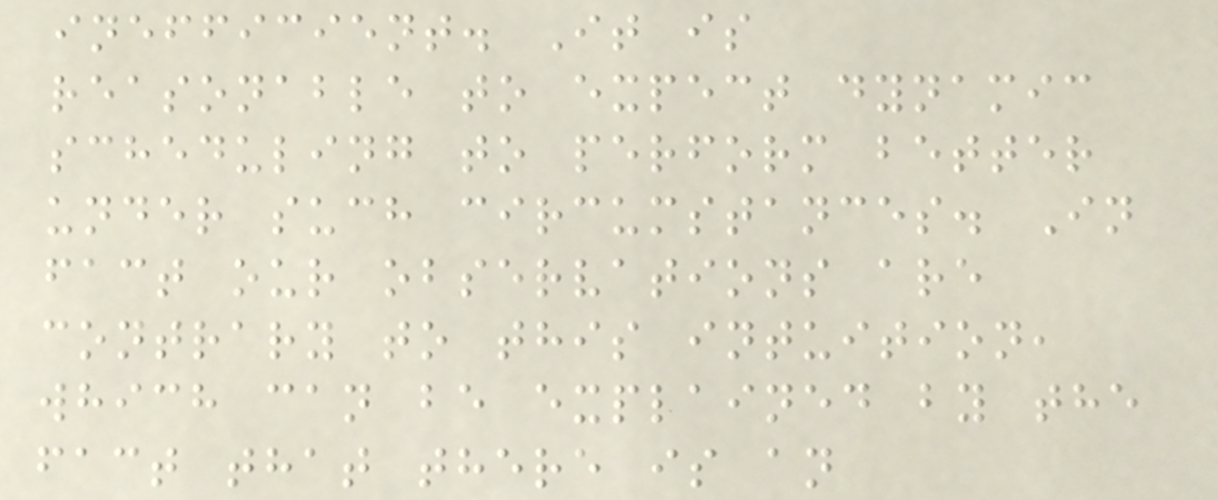inefficient. It is
reasonable to expect dynamic
scheduling to perform better
under such circumstances. In
fact our observations are
contrary to this intuition,
which can be explained by the
fact that there is an
